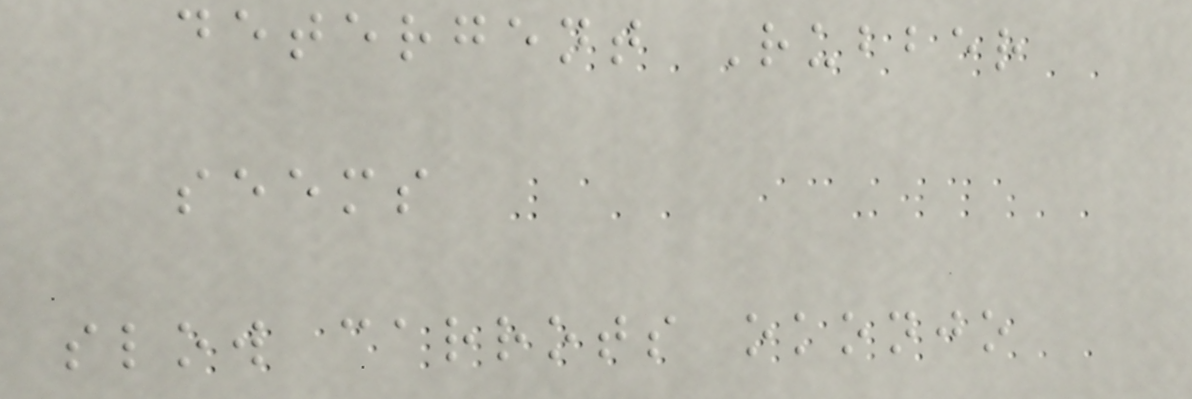detergent Rubber
seems
slow carrots okonjo
